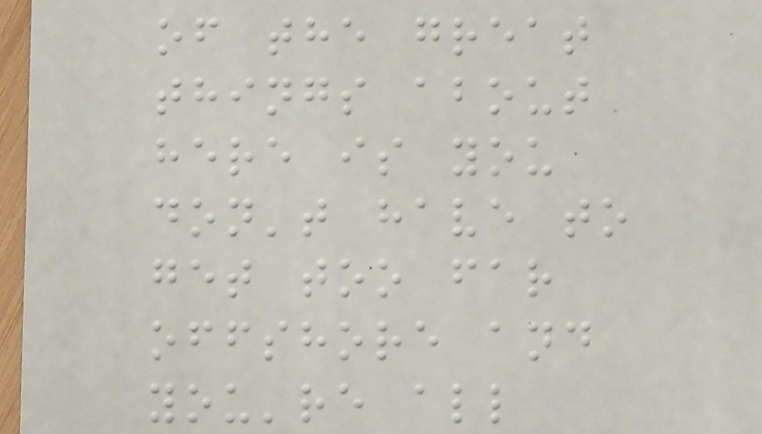of the great
things about
here is you
don't have to
get too far
offshore and
you're all
